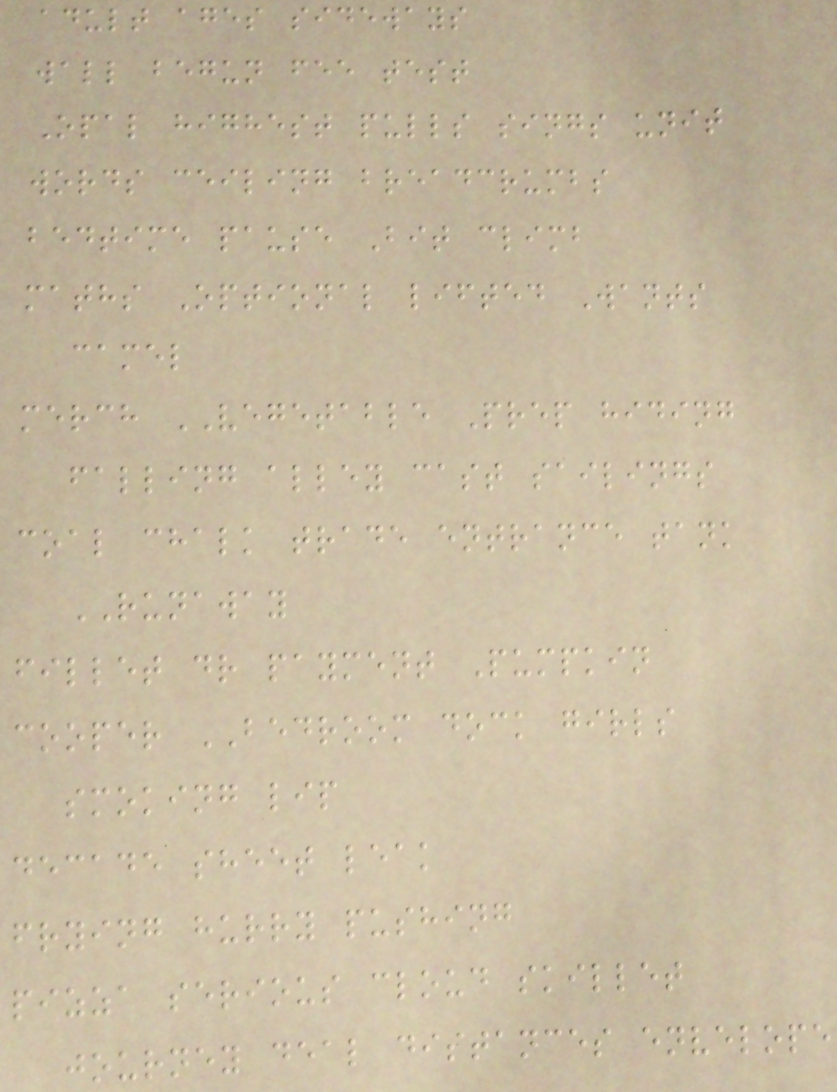adult ages sideways
wall begun fee test
Opal highest pulls sings unit
words ceiling breadcrumbs
bedtime pause Bit climb
maths Optional lifted Wants
camel
merch VEGETABLE Prep hiding
falling alley cast sailings
coal chalk trade entrance tank
RUNAWAY
fillet dr payment Pumpkin
cooper BEDROOM dock girls
smoking lip
decade sheet leak
frying hurry pushing
pizza serious cloud skillet
journey deal distances envelope
